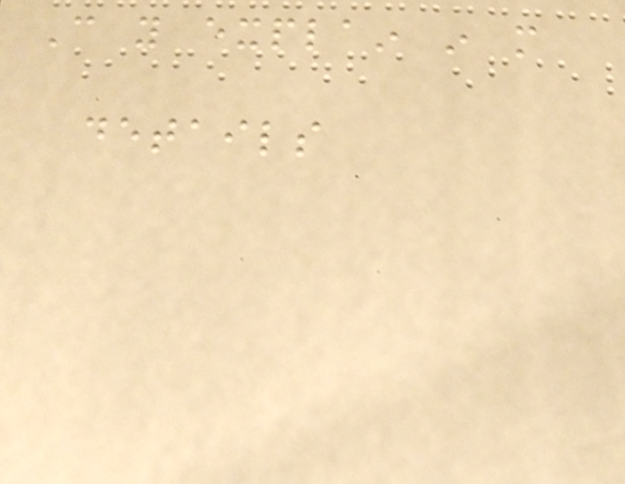Can you explain in more
details
